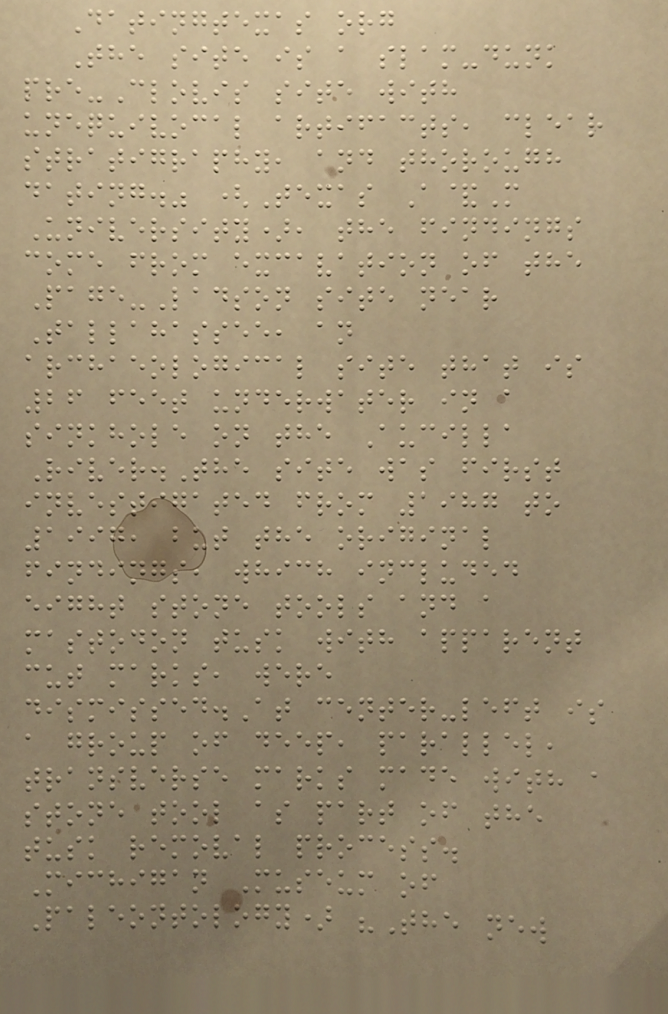Datingtexas org
The site is a slam-dunk
pre-Clovis site with
unequivocal artifacts, clear
stratigraphy, and thorough
dating." (Texas A&M
University), the findings
come from excavation of the
Page-Ladson site near
Tallahassee, an
archaeological site that is
26 feet underwater in a
sinkhole on the Aucilla
River.The site was first
investigated from 1987 to
1997, but the original
findings, which included
eight stone tools and a
mastodon tusk with apparent
cut marks, were
dismissed.At center-left is
a group of deep, parallel,
transverse marks made with a
stone tool as part of the
tusk removal process.
Michigan Museum of
Paleontology) "The new
